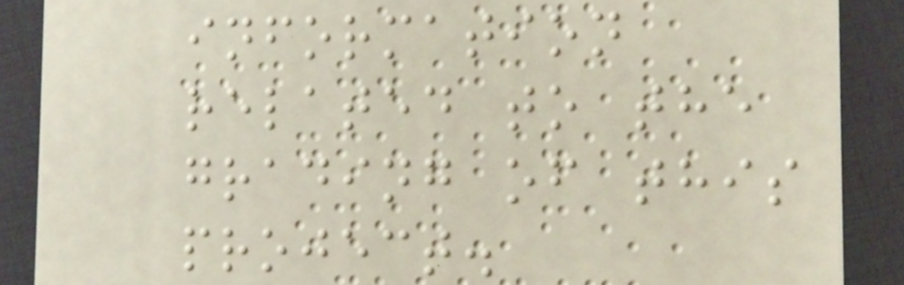information
related to the
grading of this
project.
